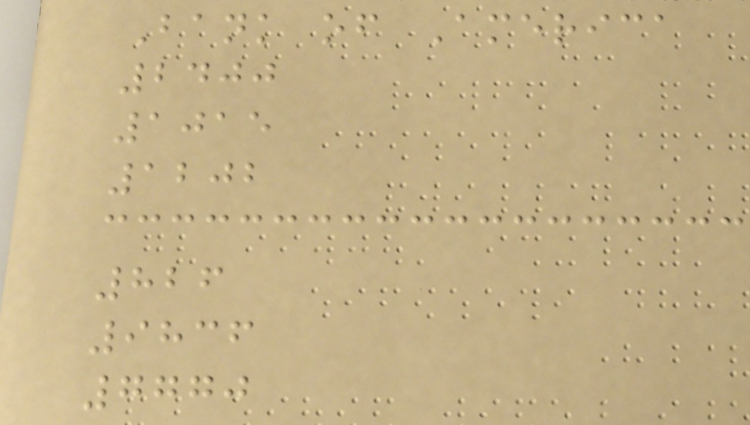Bank of America
2400
1015
1202
826
9836
7770
